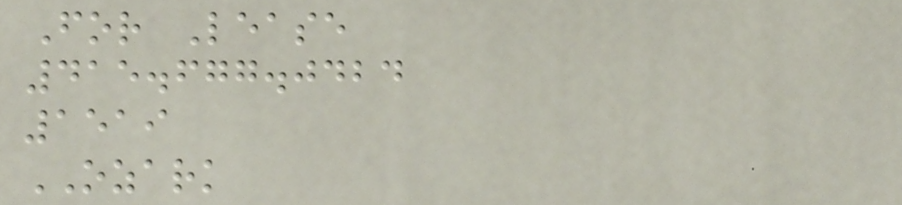For Lease
415.677.0424
1519
OZARK
